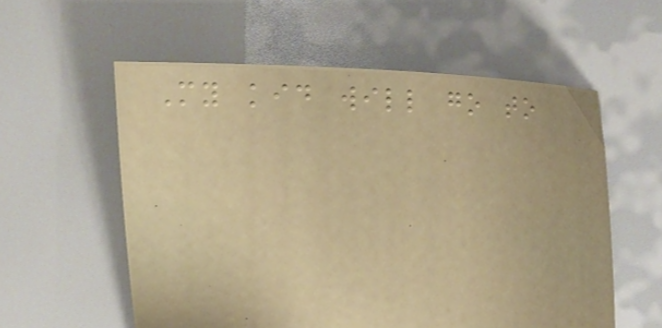My kid will go to
